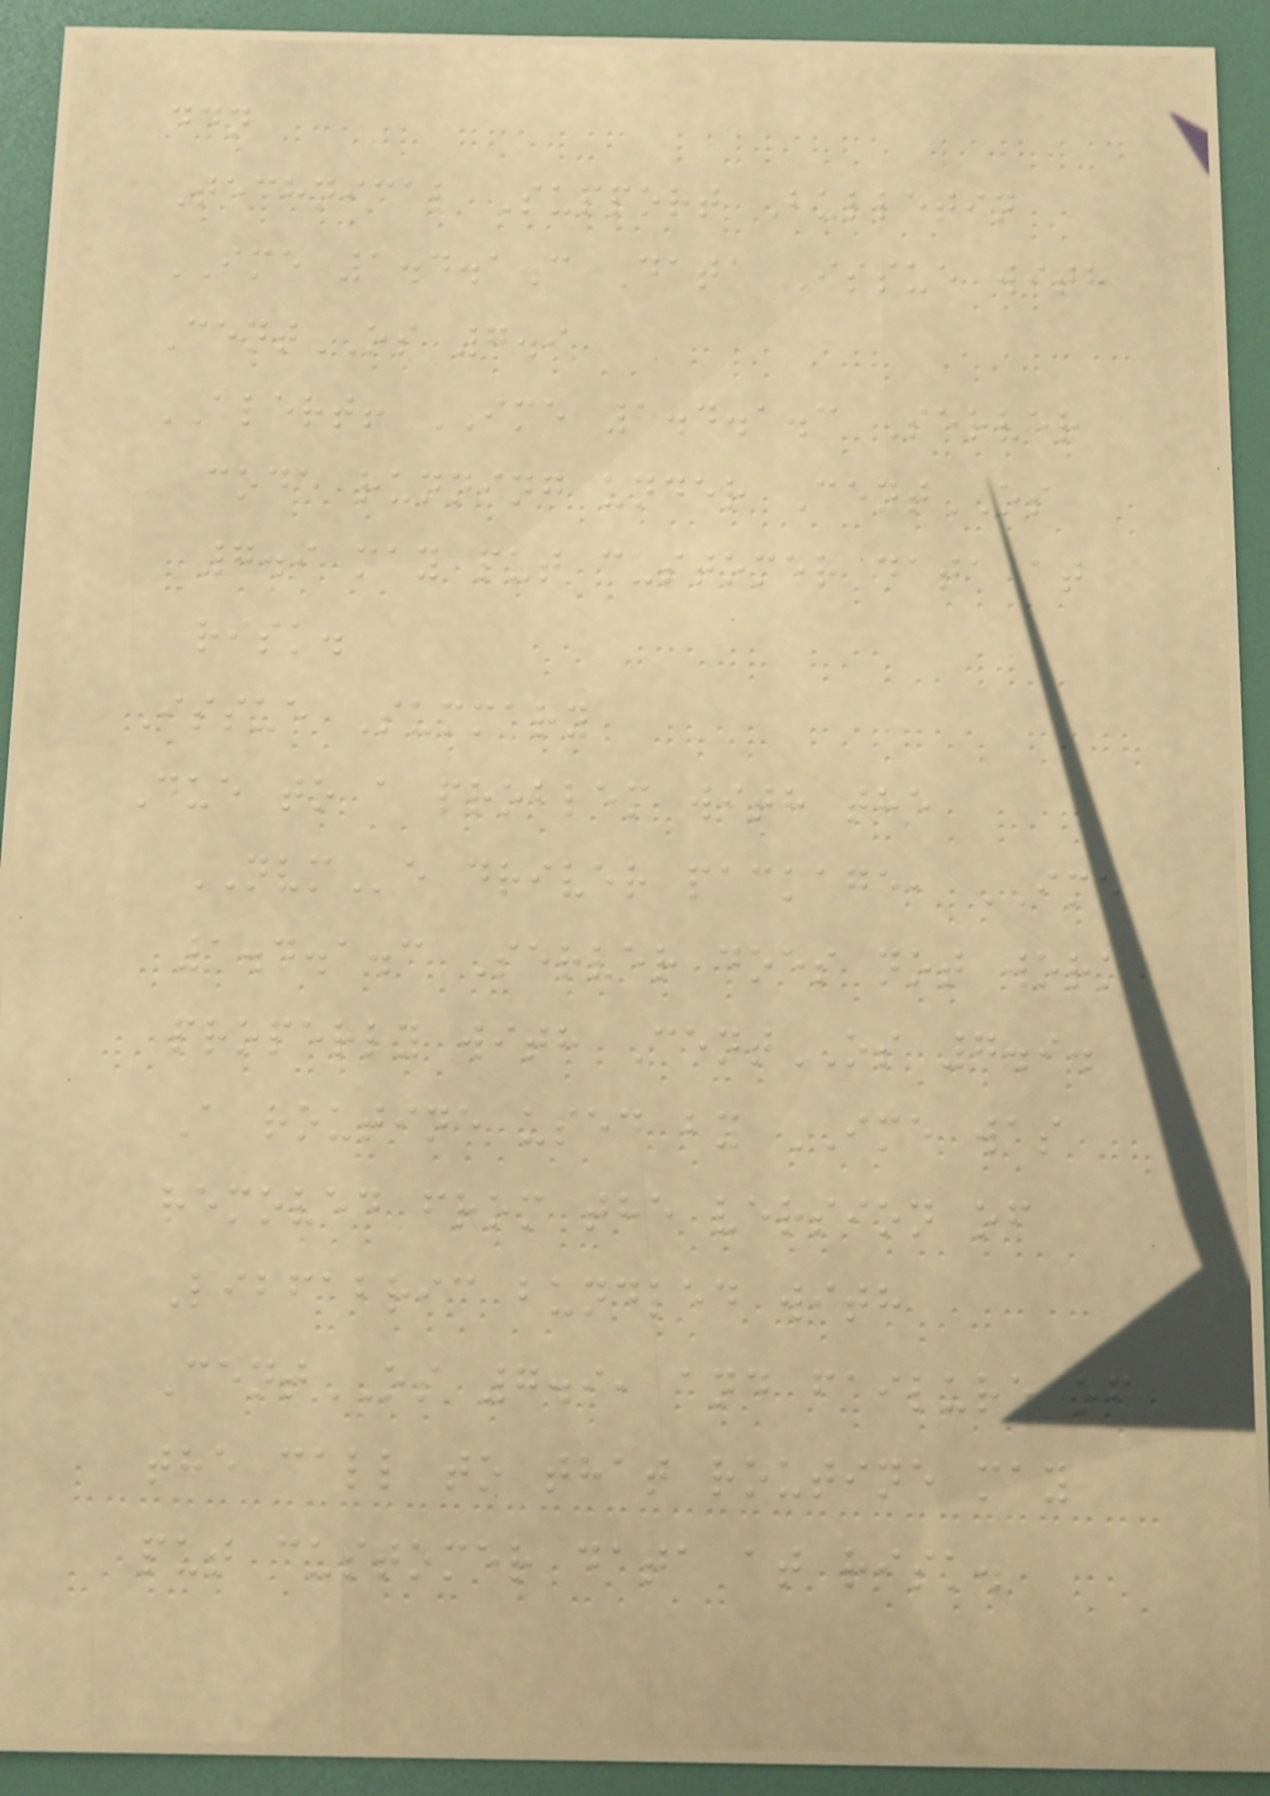ddn
Technical Support Bulletin
IME 1.4.1.3 Data Issue with
CentOS 7.9
ALERT! IME 1.4.1.3 Server
code running under CentOS
7.9 may put customer data at
risk.
Issue Summary
Due to a problem with the
NVMe driver package, IME
1.4.1.3 Server does not work
properly with CentOS 7.9.
A routine used by IME was
removed from the version of
Libfabric bundled with
CentOS 7.9, and failure of
the call to that routine may
put customer data at risk.
